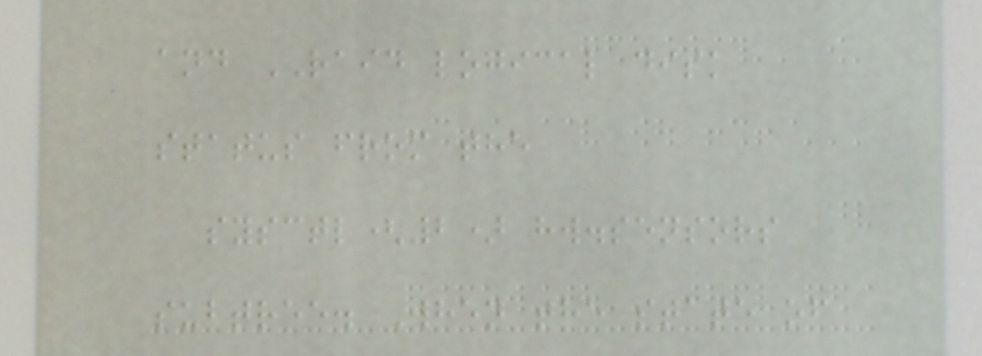and RAID logical disk
status from the
sysctl(2) hw.sensors
subtree. When the state of
